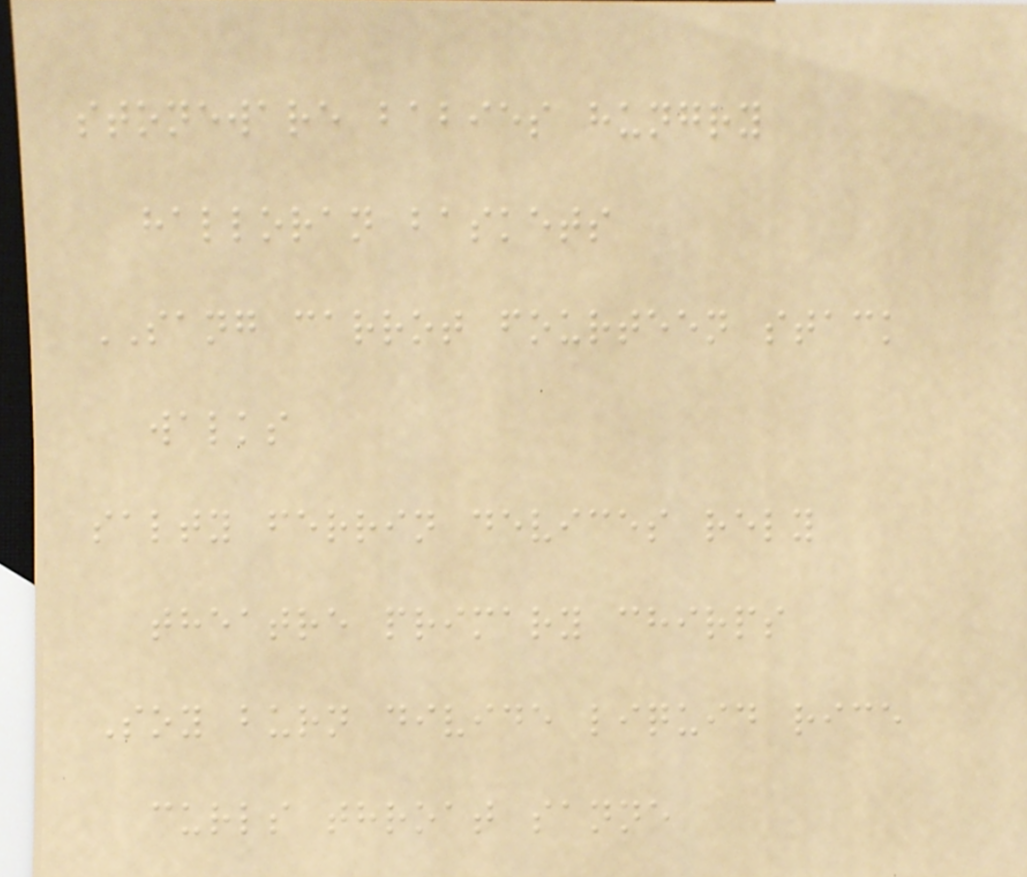stoneware babies hungry
halloran baskets
SANG carrot fourteen stack
walks
salty ferrin devices rely
theatre primary chirps
Soy burn divide liquid rice
curls throat sanne
